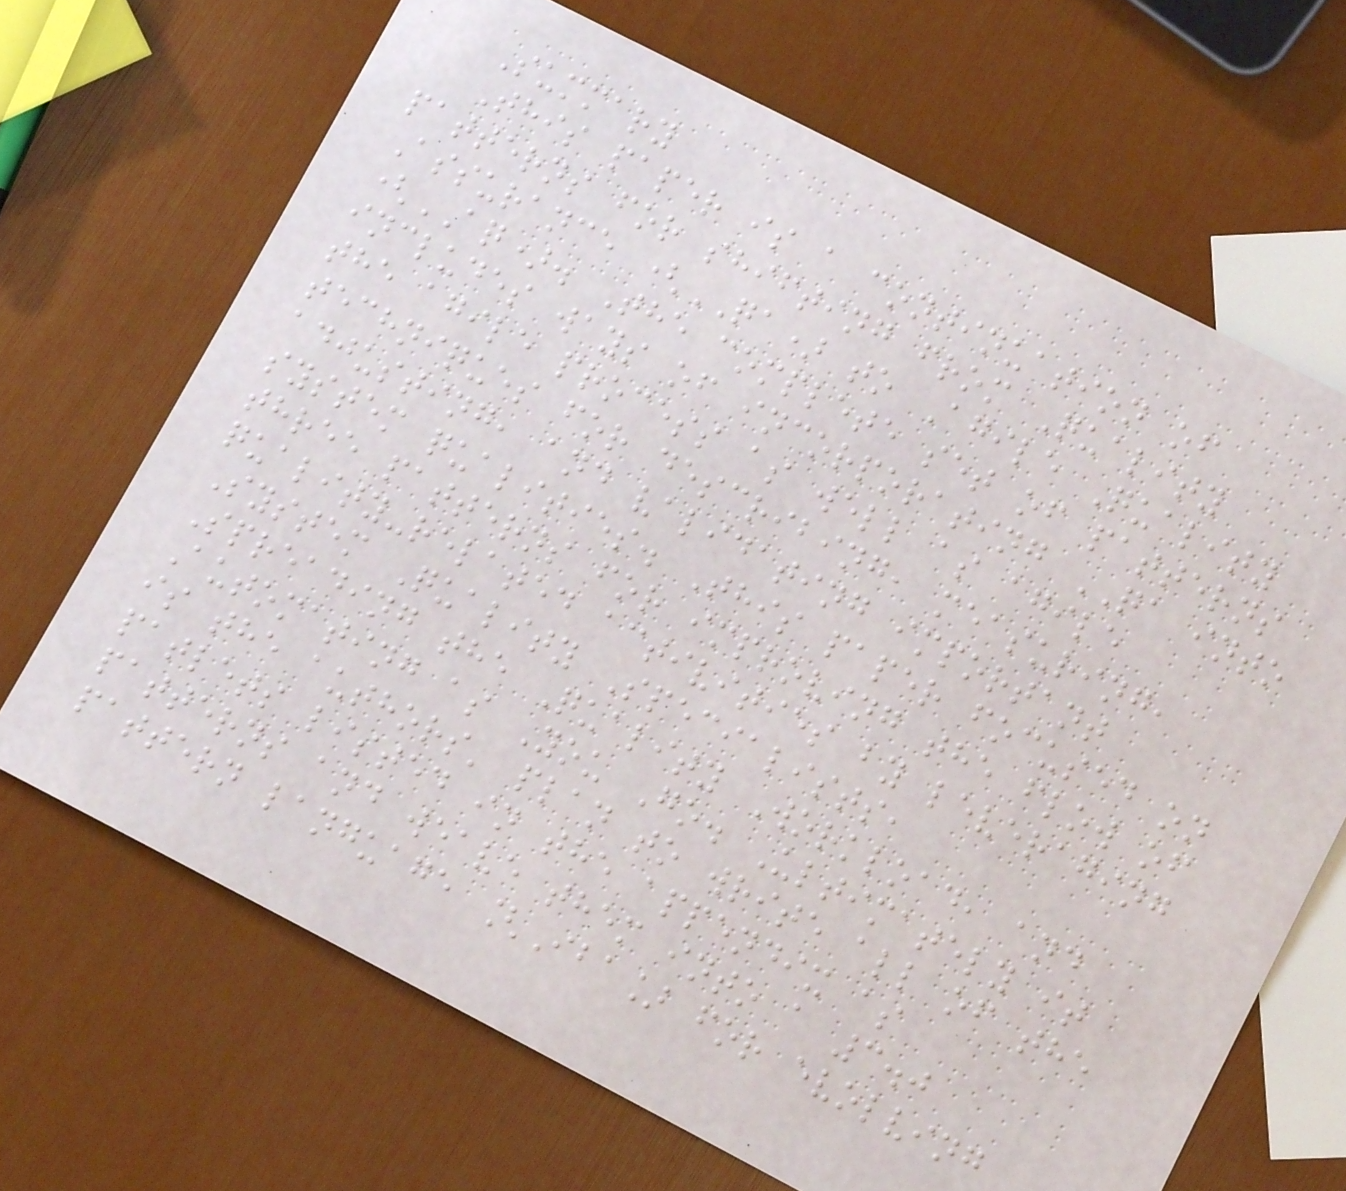Summary
This paper is a continuation of
patterns for shifting from Quality
Assurance (QA) to Agile Quality
(AQ). The complete set of patterns
includes ways of incorporating QA into
the agile process as well as agile
techniques for describing, measuring,
adjusting, and validating important
system qualities. This paper focused on
three patterns for improving the flow of
quality-related activities by leveraging
System Quality Specialists,
Spreading the Quality Workload, and
Automating as You Go. Ultimately it
is the authors' plan to write all of the
patlets listed in the appendix as
patterns and weave them into a 3.0
pattern language [Iba] for evolving
